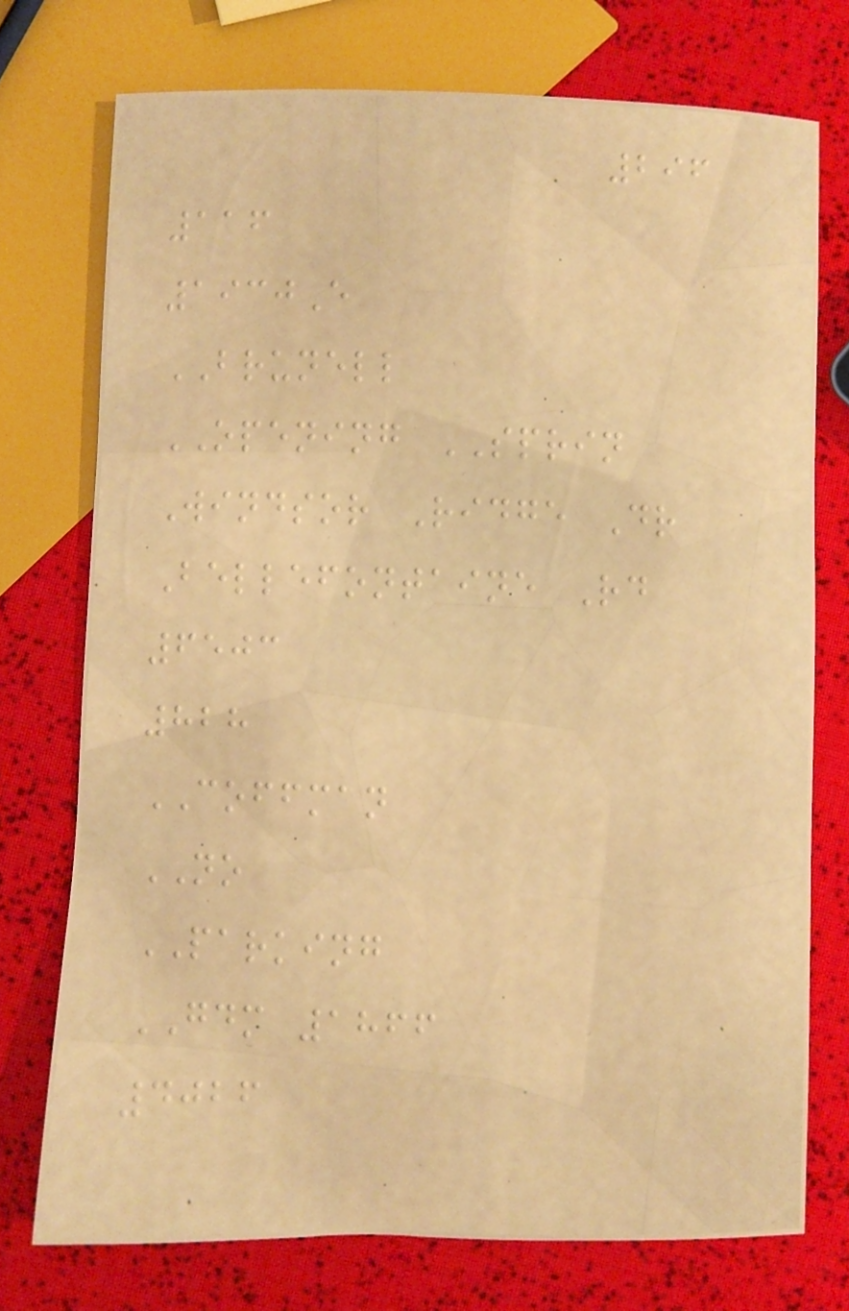296
116
1930E
BRUNELL
OPENING SPRIN
Windsor Ridge Dr
Bellefontaine Rd
6503
828
COFFMAN
NO
PARKING
GDM 1866
4026
